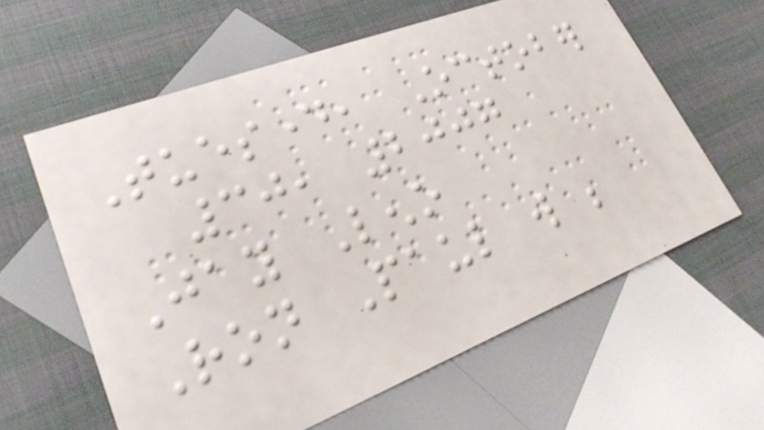Tuesday, October
30, 2007
Jay Leno
Ron Paul will be
